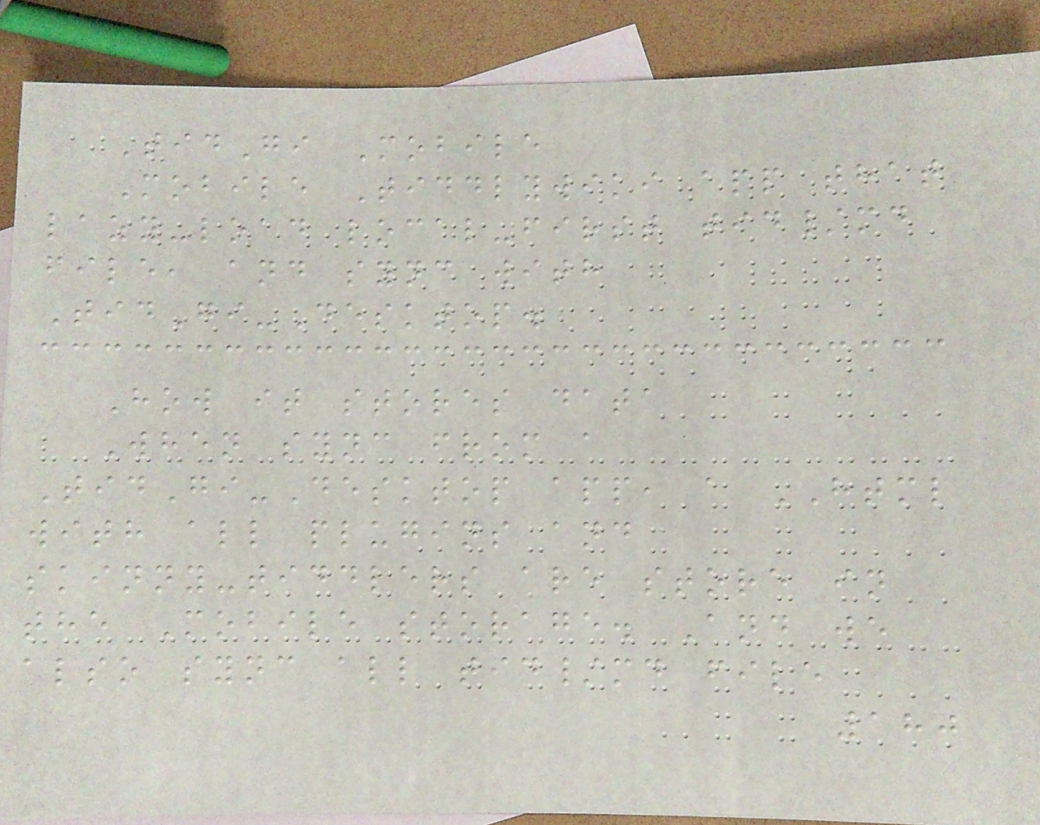TidGi Mobile
Mobile Tiddlywiki app that
lazy-load local-first tid/md
file, and sync with
TidGi-Desktop.
How it stores data
When sync from a
TidGi-Desktop app, a HTML
with all plugins and
skinny-tiddlers are store in
the Mobile storage. And we
also sync all tid/md file
180
